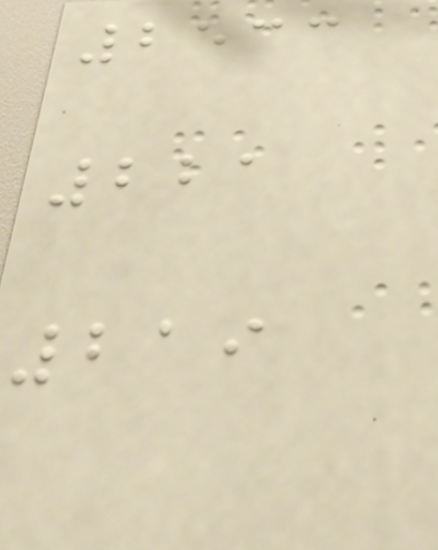2533
221
219
